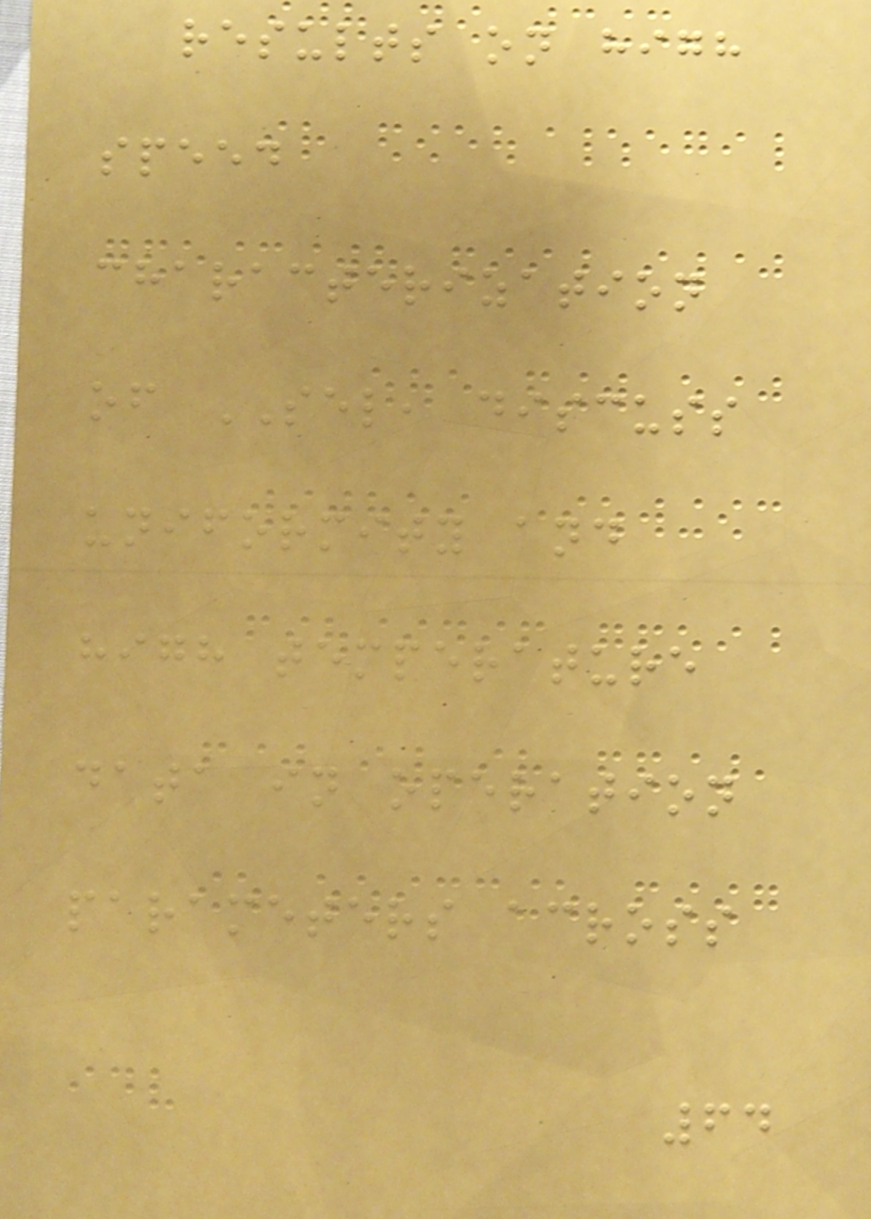results on high
speed
characterization
of SEL, discuss
uniformity and
high temperature
data in operation
parameters across
64
